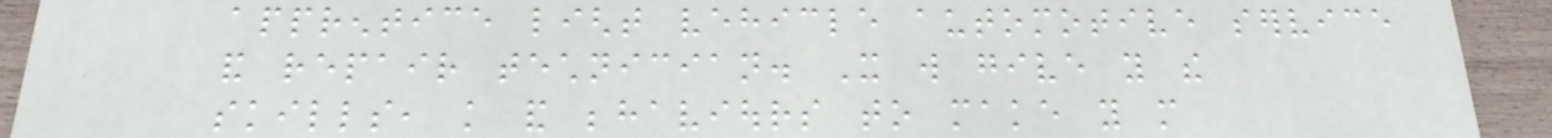apprentice light vehicle automotive service
and repair technician. It will give you the
skills, knowledge and behaviours to make you more
